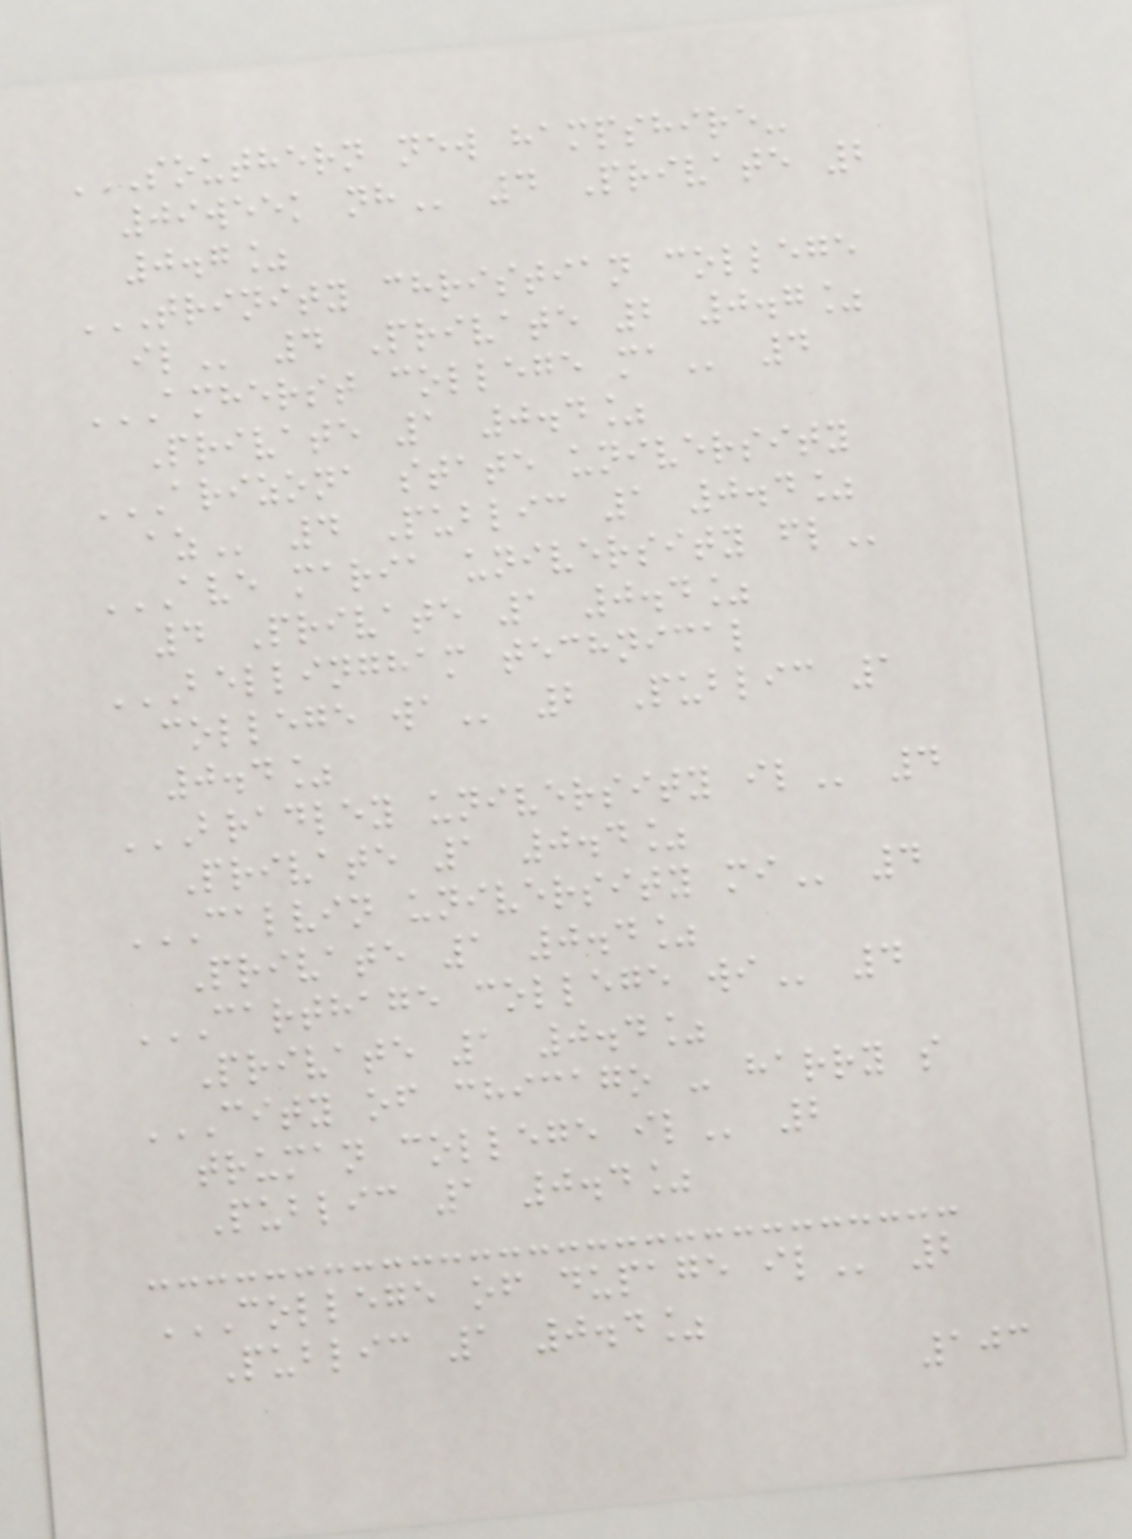SOUTHERN NEW HAMPSHIRE-
09WEEK NH 4 Private 2
0.7%
TRINITY CHRISTIAN COLLEGE
IL 4 Private 2 0.7%
AMHERST COLLEGE MA 4
Private 1 0.4%
ARIZONA STATE UNIVERSITY
AZ 4 Public 1 0.4%
AVE MARIA UNIVERSITY FL
4 Private 1 0.4%
BELLINGHAM TECHNICAL
COLLEGE WA 2 Public 1
0.4%
BRADLEY UNIVERSITY IL 4
Private 1 0.4%
CALVIN UNIVERSITY MI 4
Private 1 0.4%
CARTHAGE COLLEGE WI 4
Private 1 0.4%
CITY OF CHICAGO - HARRY S
TRUMAN COLLEGE IL 2
Public 1 0.4%
COLLEGE OF DUPAGE IL 2
Public 1 0.4%
103
